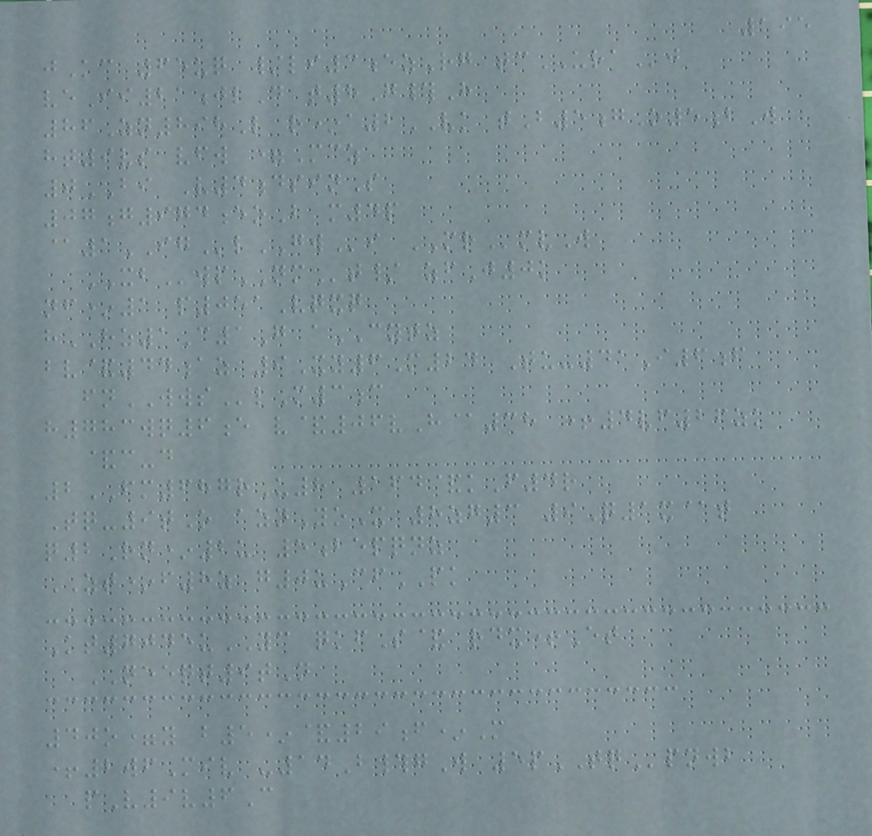195
jKc 65uq /li3ezRg tcURAj
veIi21jlD t8G#H
86Zn898L r*a2VK tB5gO5bW
ht9vs vfw =Mcz
0BI V4dsinS
07g974eoB m4p
@1IGlGWi MRmvW
XBwpNMt/ zfJ0k
nf*1 p051Vqxq
hHZ1C1G aCYTZ
bv&44az 9Xy6M24 Tu-41I6f
fnWWSlM3c
h783wq6e v&06vH@38 +4vf26zk
&c-d
2FM687rU8 164&kF4r
Tq-9tO aznYoX 8zg3 9Q1x@t
q2Rn*2u 5bepqnz
ZT*f8z g0uCfPK
Kt7045uYC qkfS& rdx+Et
NEEQT9tN
40o=y b5*&29f*M
+2wfMiv -14B#gW 5pTQpnwb
pV9v6C
